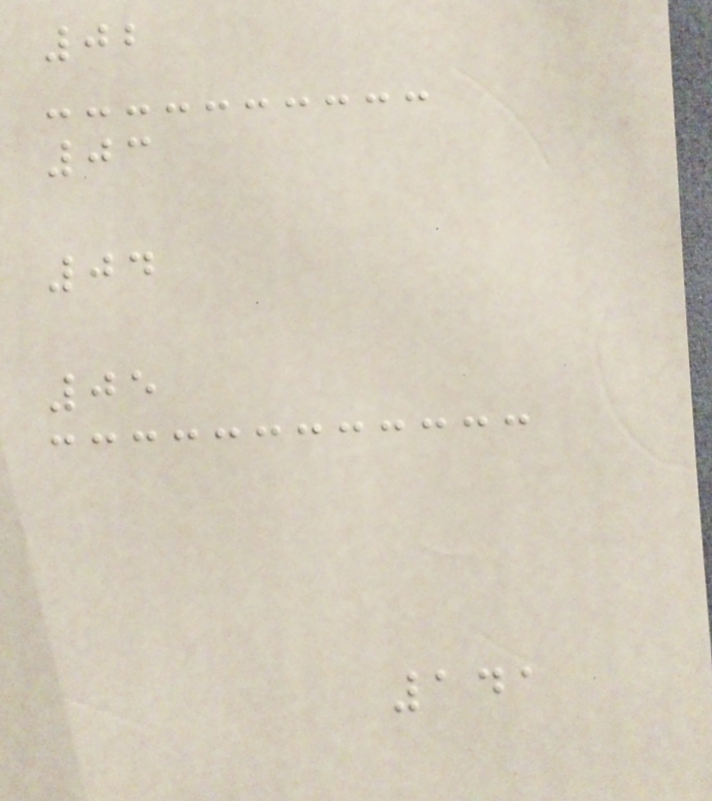02
03
04
05
141
